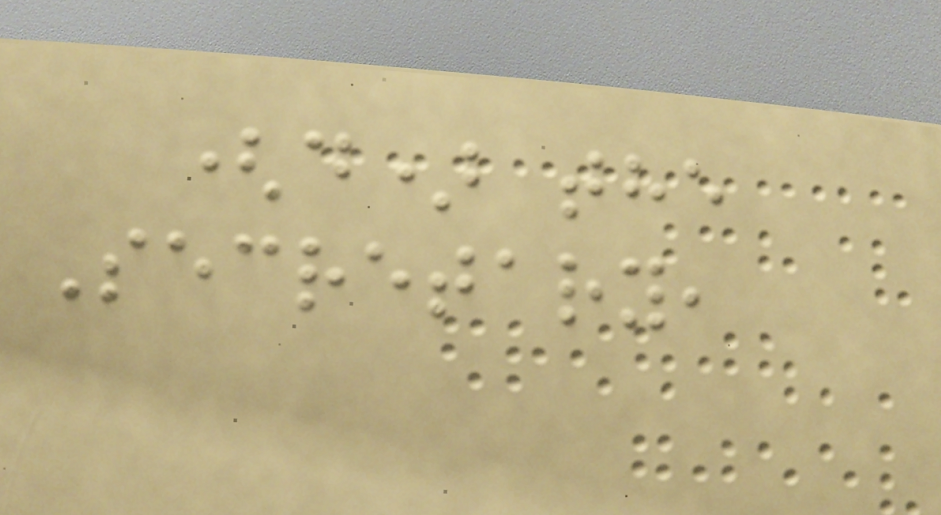(d) the
Secretary,
